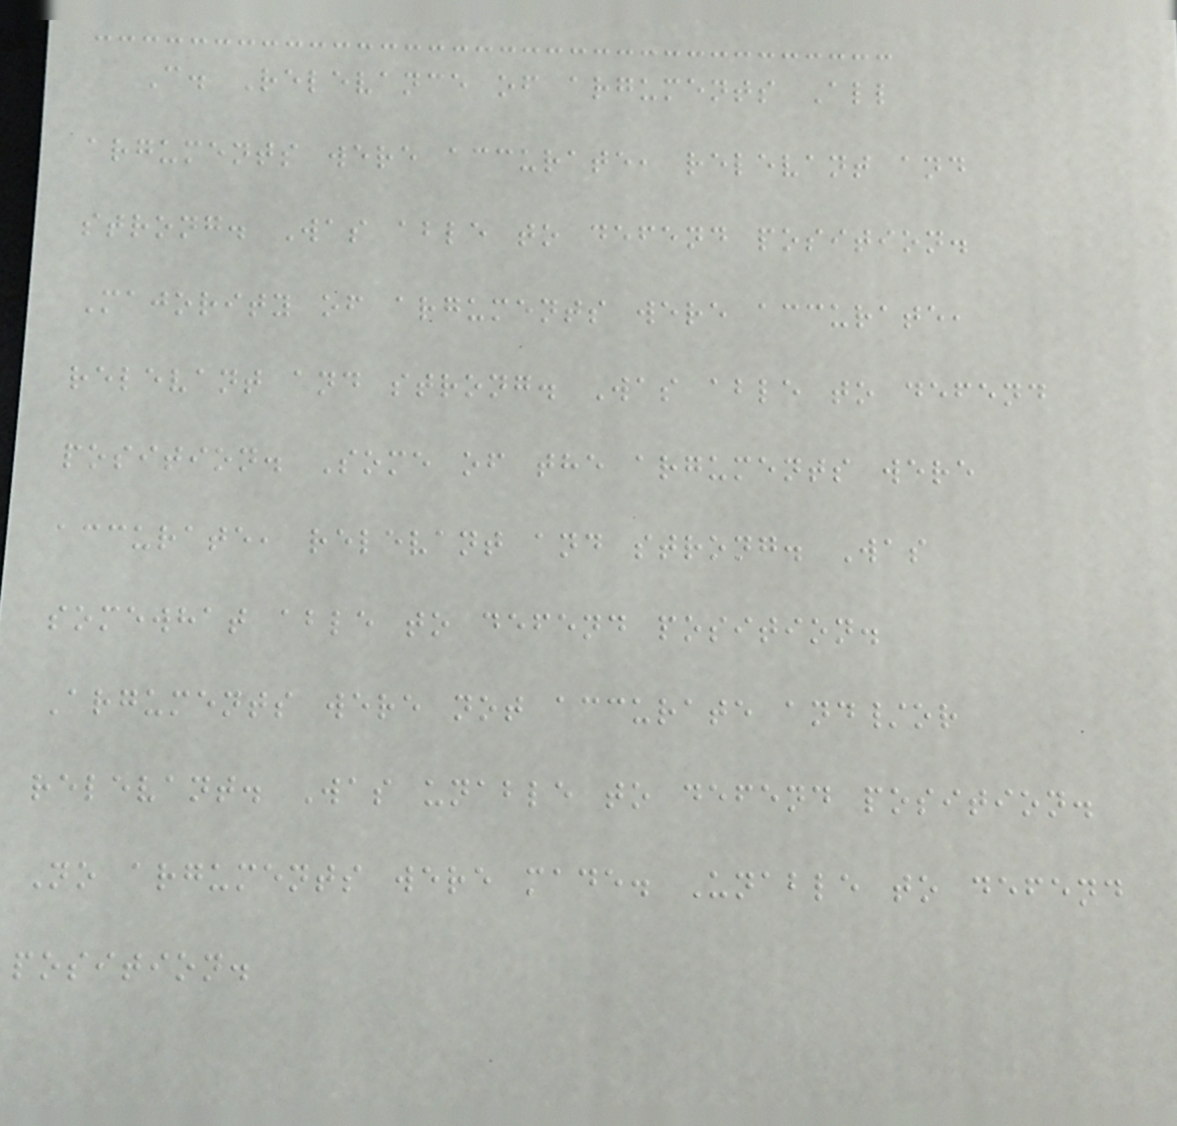C. Relevance of arguments All
arguments were accurate, relevant and
strong. Was able to defend position.
Majority of arguments were accurate,
relevant and strong. Was able to defend
position. Some of the arguments were
accurate, relevant and strong. Was
somewhat able to defend position.
Arguments were not accurate and/or
relevant. Was unable to defend position.
No arguments were made. Unable to defend
position.
